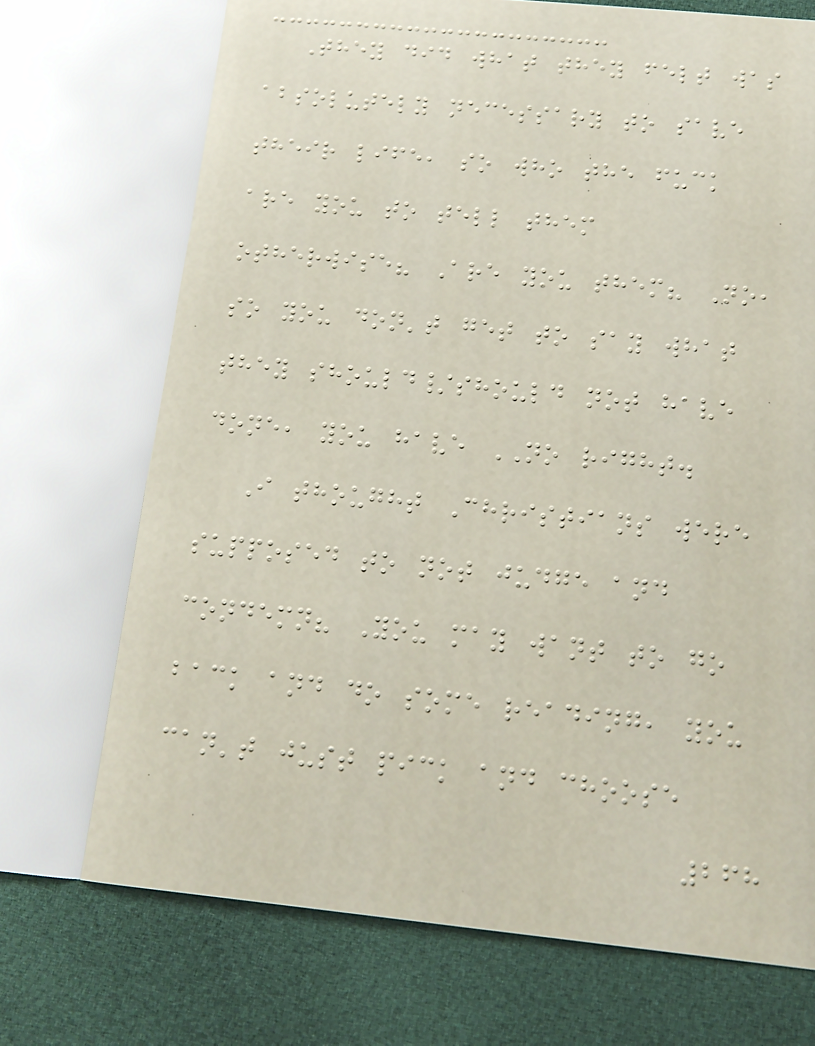They did what they felt was
absolutely necessary to save
their life, so who the fuck
are you to tell them
otherwise? Are you them? No,
so you don't get to say what
they should/should not have
done, you have NO right.
I thought Christians were
supposed to not judge and
condemn? You may want to go
back and do some reading, you
can't just pick and choose
268
